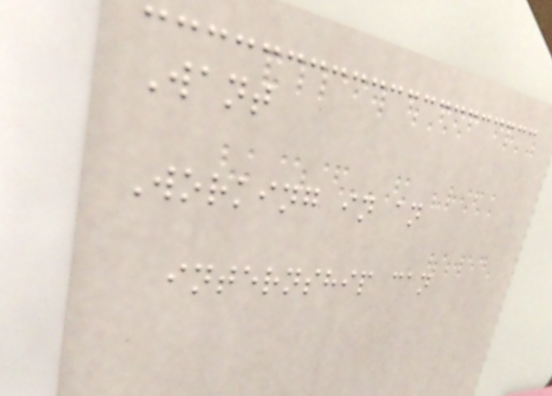Want
Working in an
internship can
